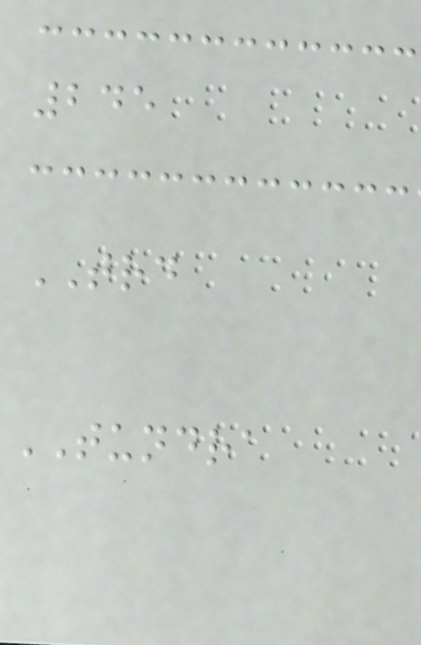245
TRD
TUNDRA
